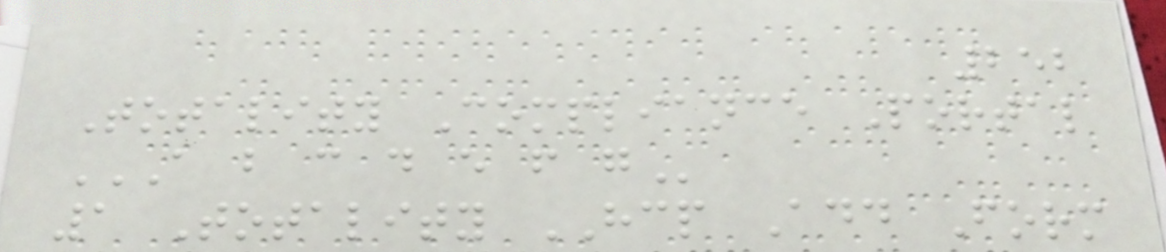252
Totality Compliance Portal
A B C D E F G
1 Totality HCP Add Form
